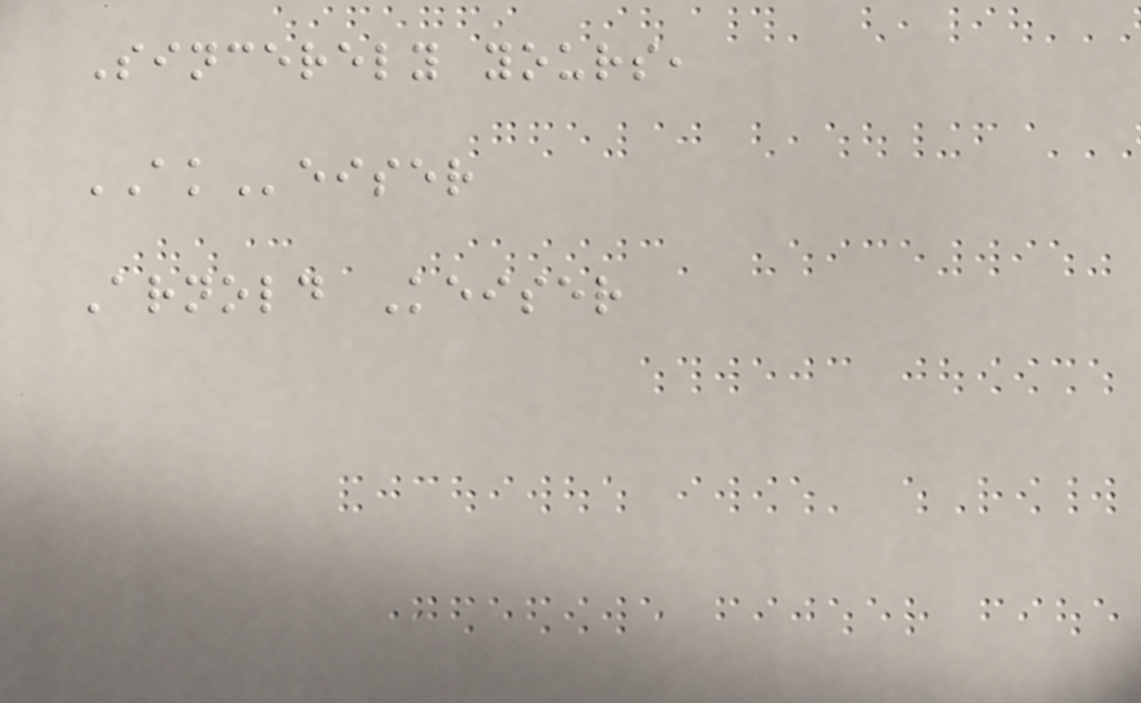Sincerely yours,
AKeiser
Arnold Keiser
